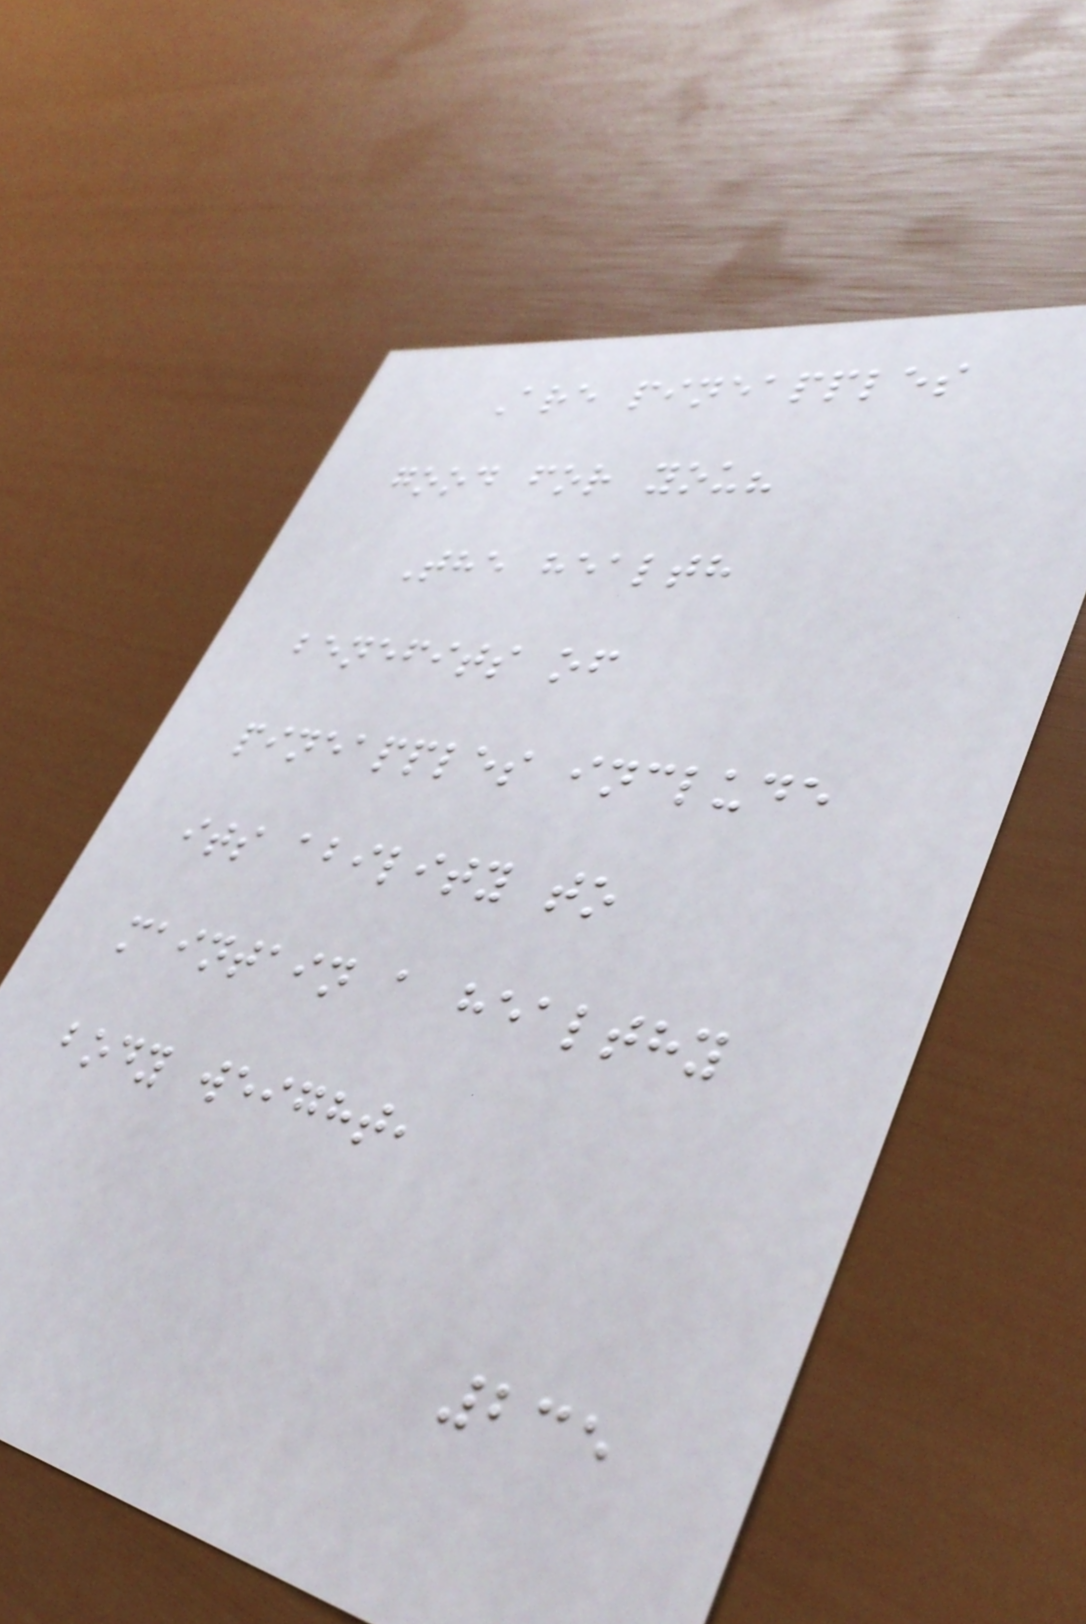Are pineapples
good for you?
The health
benefits of
pineapples include
its ability to
maintain a healthy
body weight,
235
